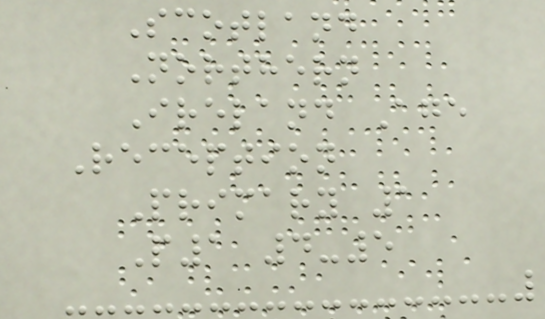Scotland
Northern
Ireland Age
Reception
Primary 1
P1 4-5
